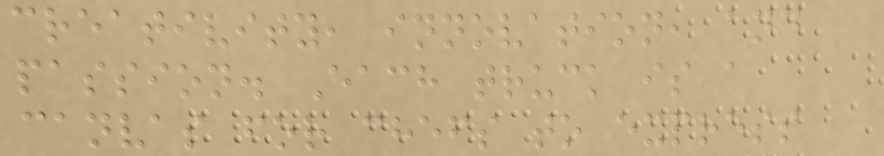creativity, innovation, and
passion. Each truck is a
canvas for chefs to express
